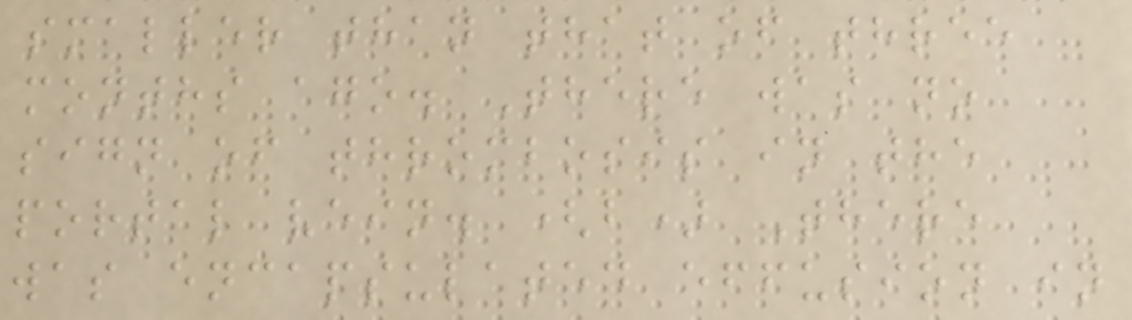smaller than that of three
months ago. There was no
sign of thrombosis in the
portal vein. (b) There
was encapsulated effusion in
